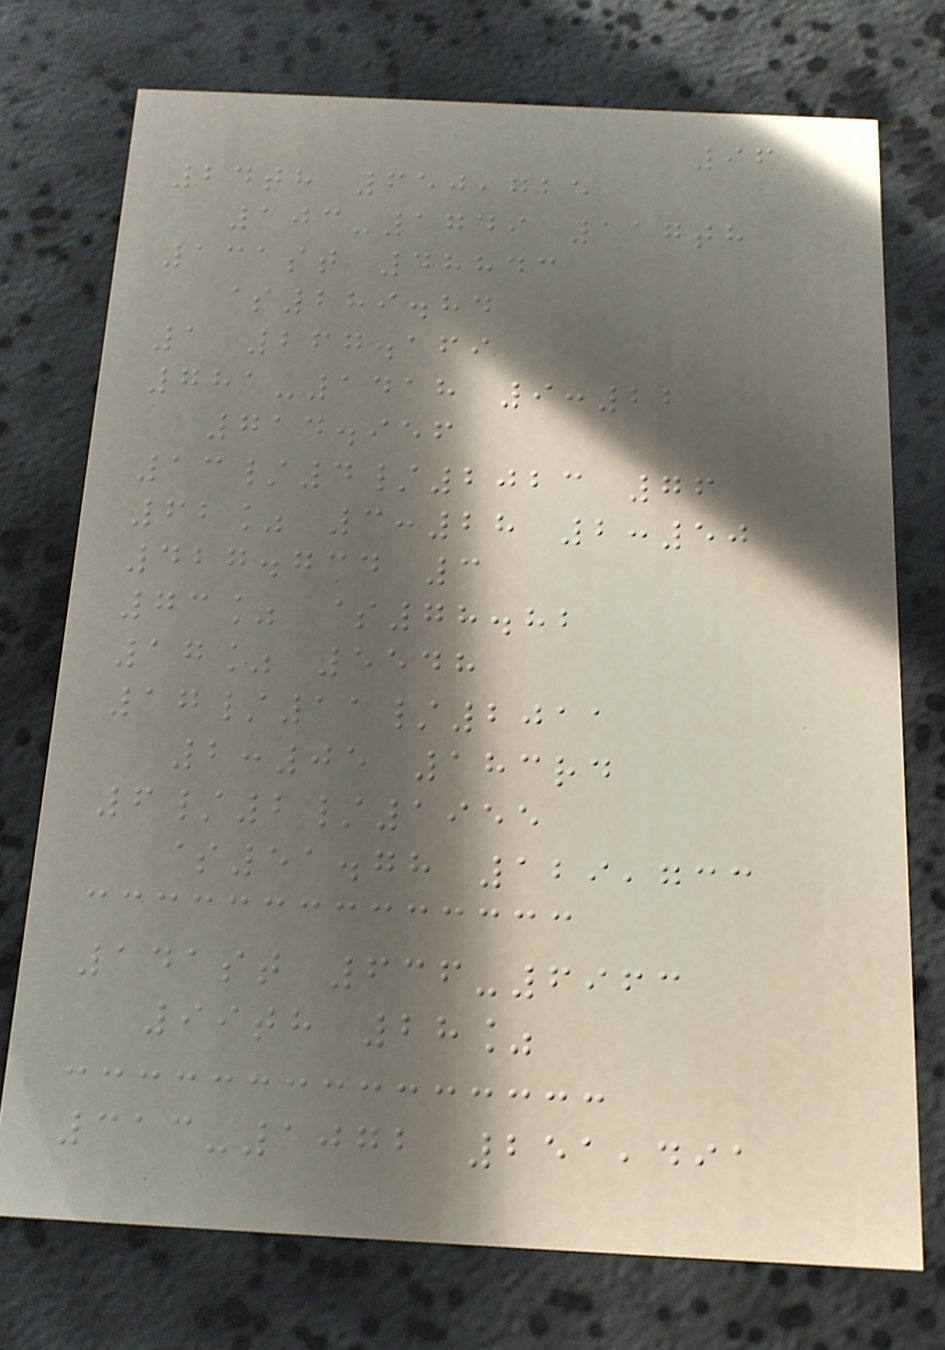96
24th 650,725
103-1749 117th
131st 48843
$289.84
1 267.169
781-1418 9:22
714.956
13/4/2023 76
62% 3:28 2:50
427.734 3
73% $78.82
17% 5548
17/11/2011
2:05 183rd
6/2/1955
$51.78 129,733
141st 636-6963
99th 28%
313-1072 251,491
